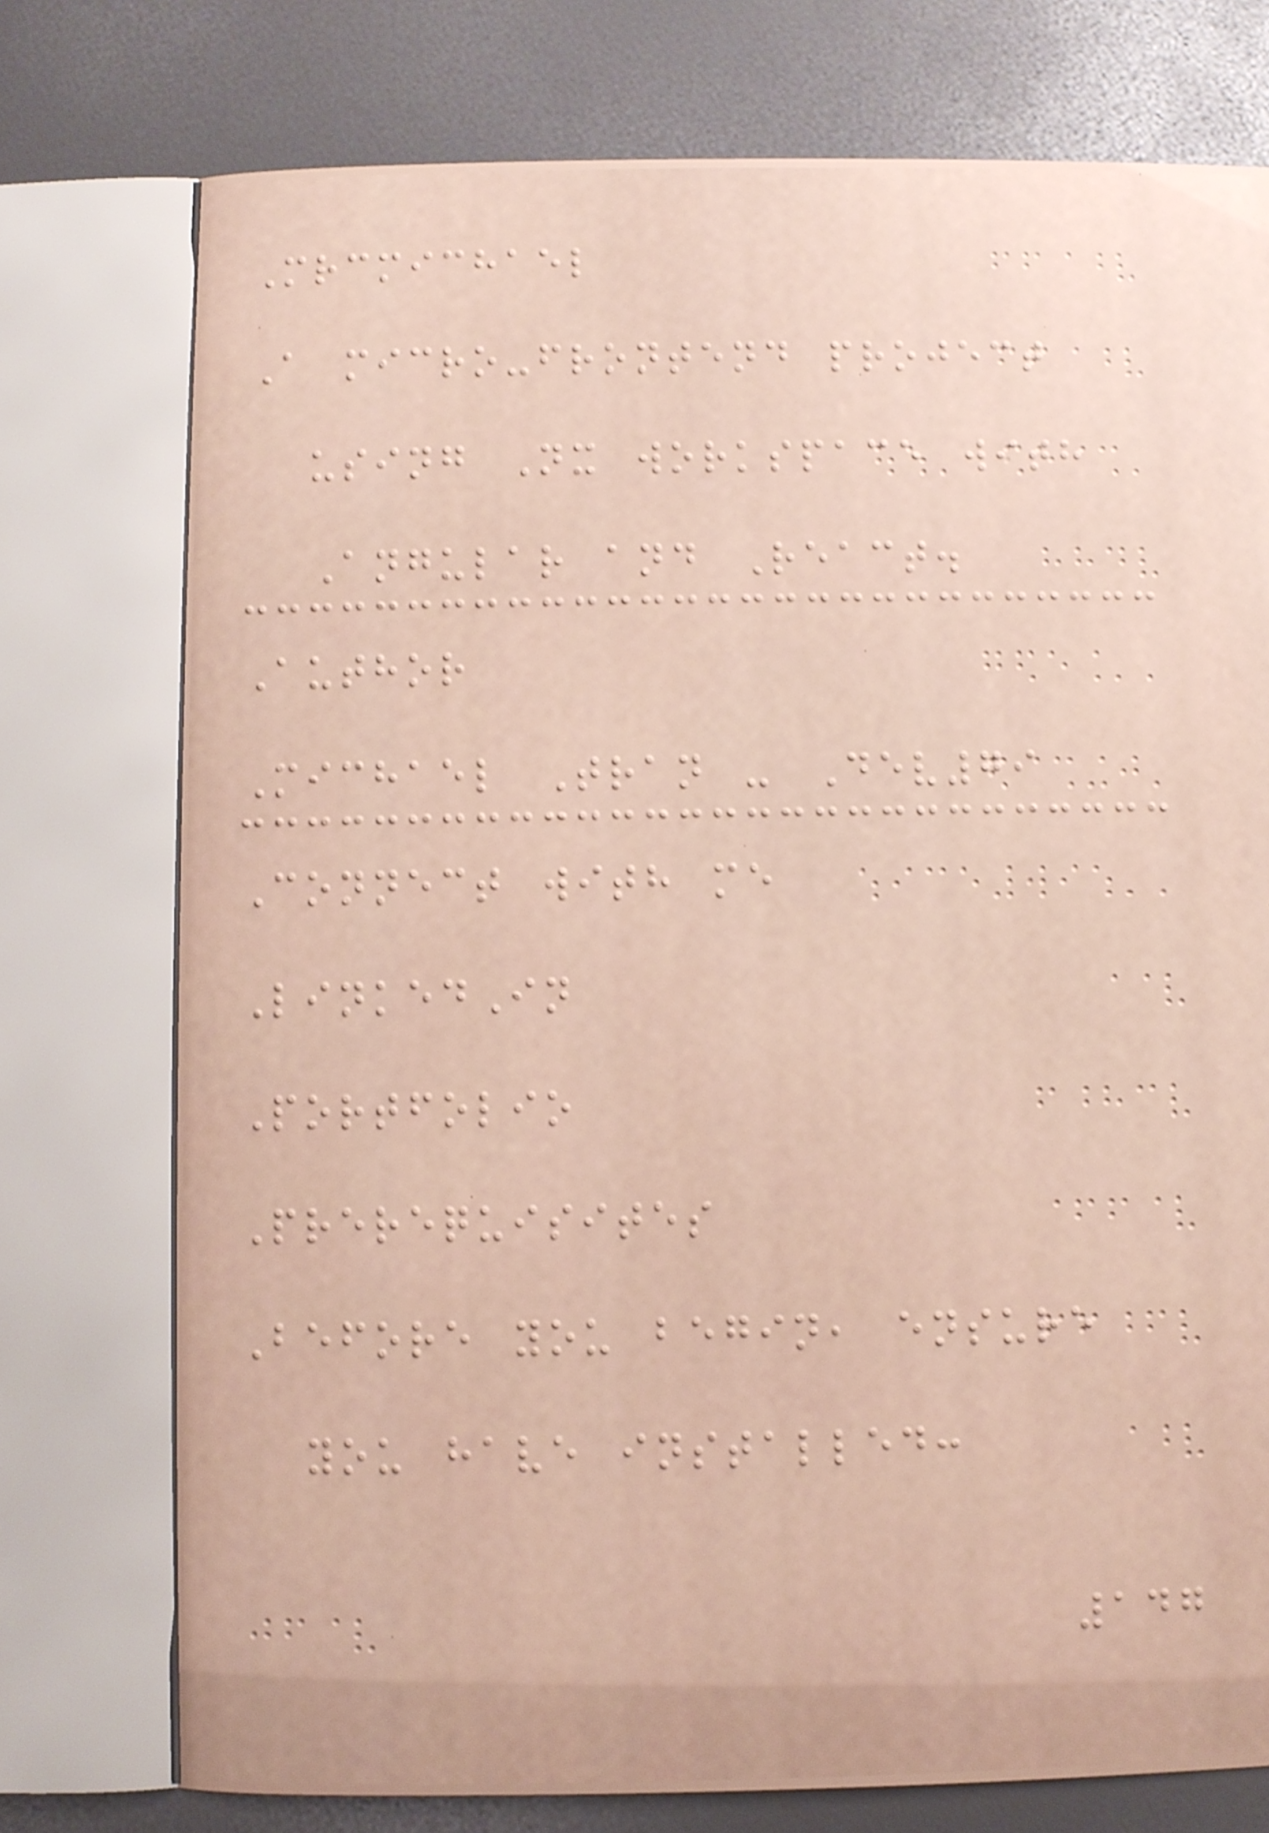Mrcmichael
A micro-frontend project
using Nx workspace with
Angular and React.
Author
Michael Tran - Dev79
Connect with me
LinkedIn
Portfolio
Prerequisites
Before you begin, ensure
you have installed:
147
